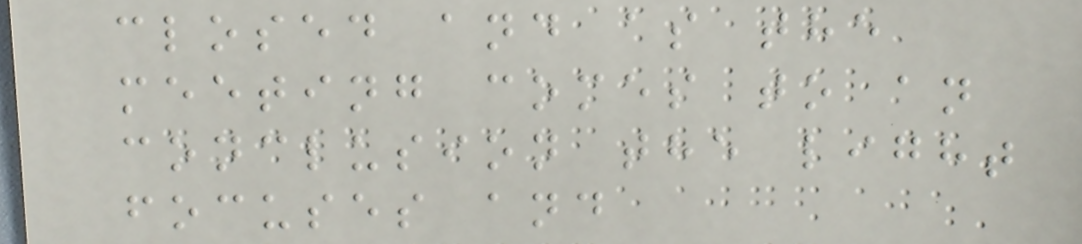closed and as the
meeting comes to an
conclusion the light
focuses and
